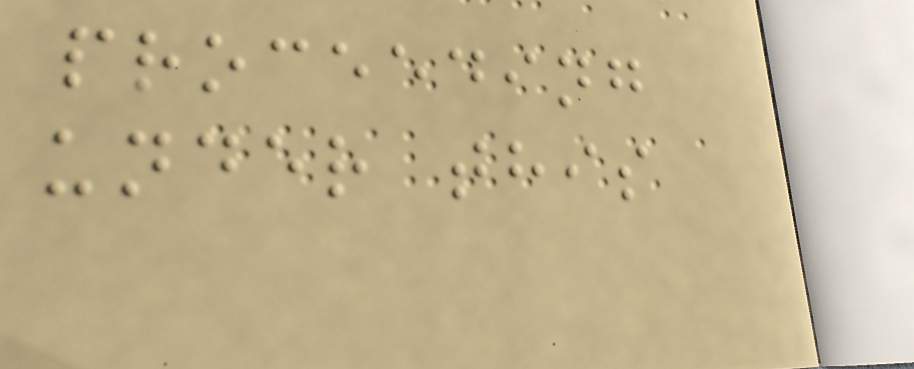proceeding
under this
